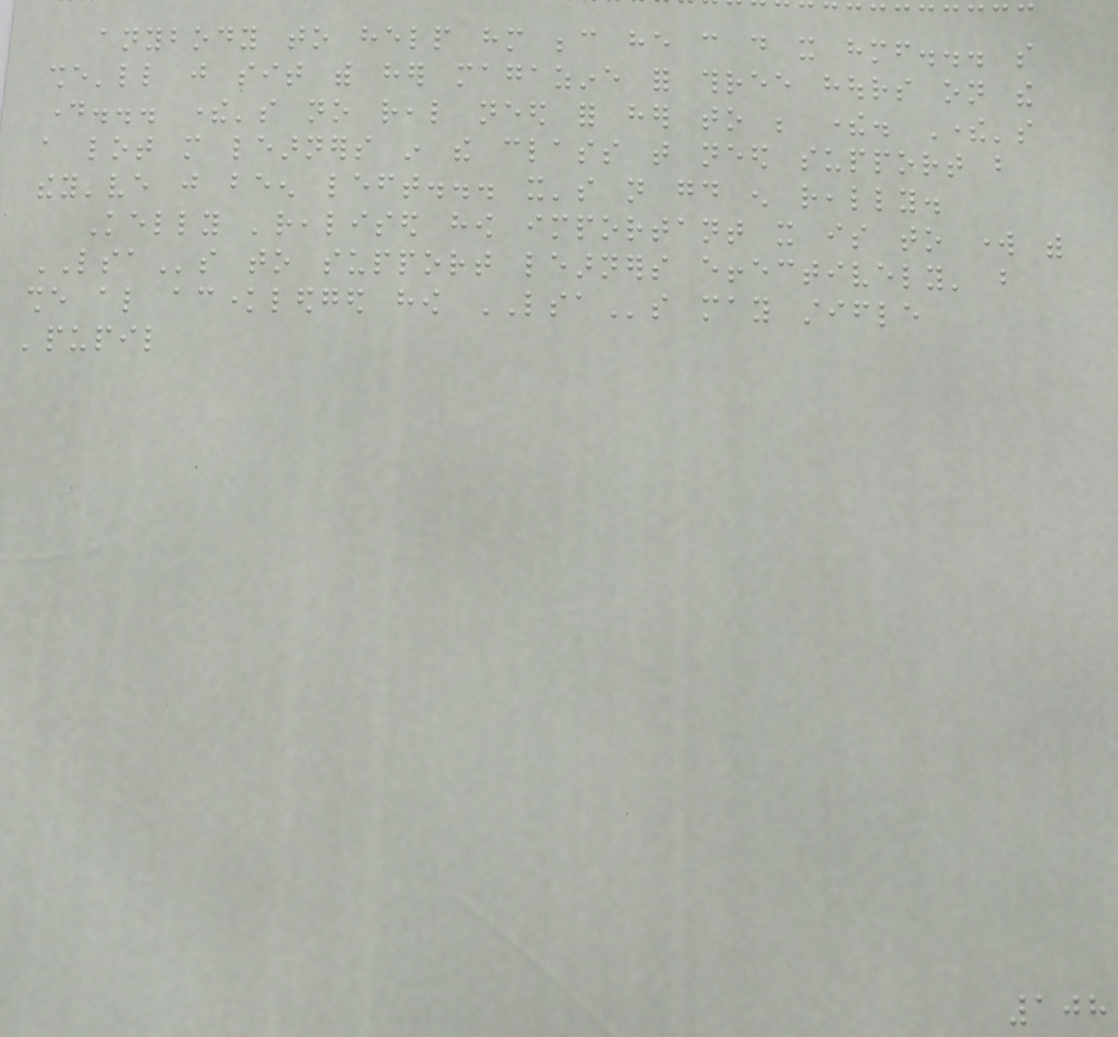anybody to help him because he can do it himself... so
she'll just sit with her magazine for three hours on the
day... there's no real need for her to be there. There's
a lot more learners in the class that need support but
they've just been left... it's not good enough really.
Kelly 'realised how important it is to work with
LSAs to support learners effectively' but
she also acknowledged how LSAs may stifle
'pupil
108
